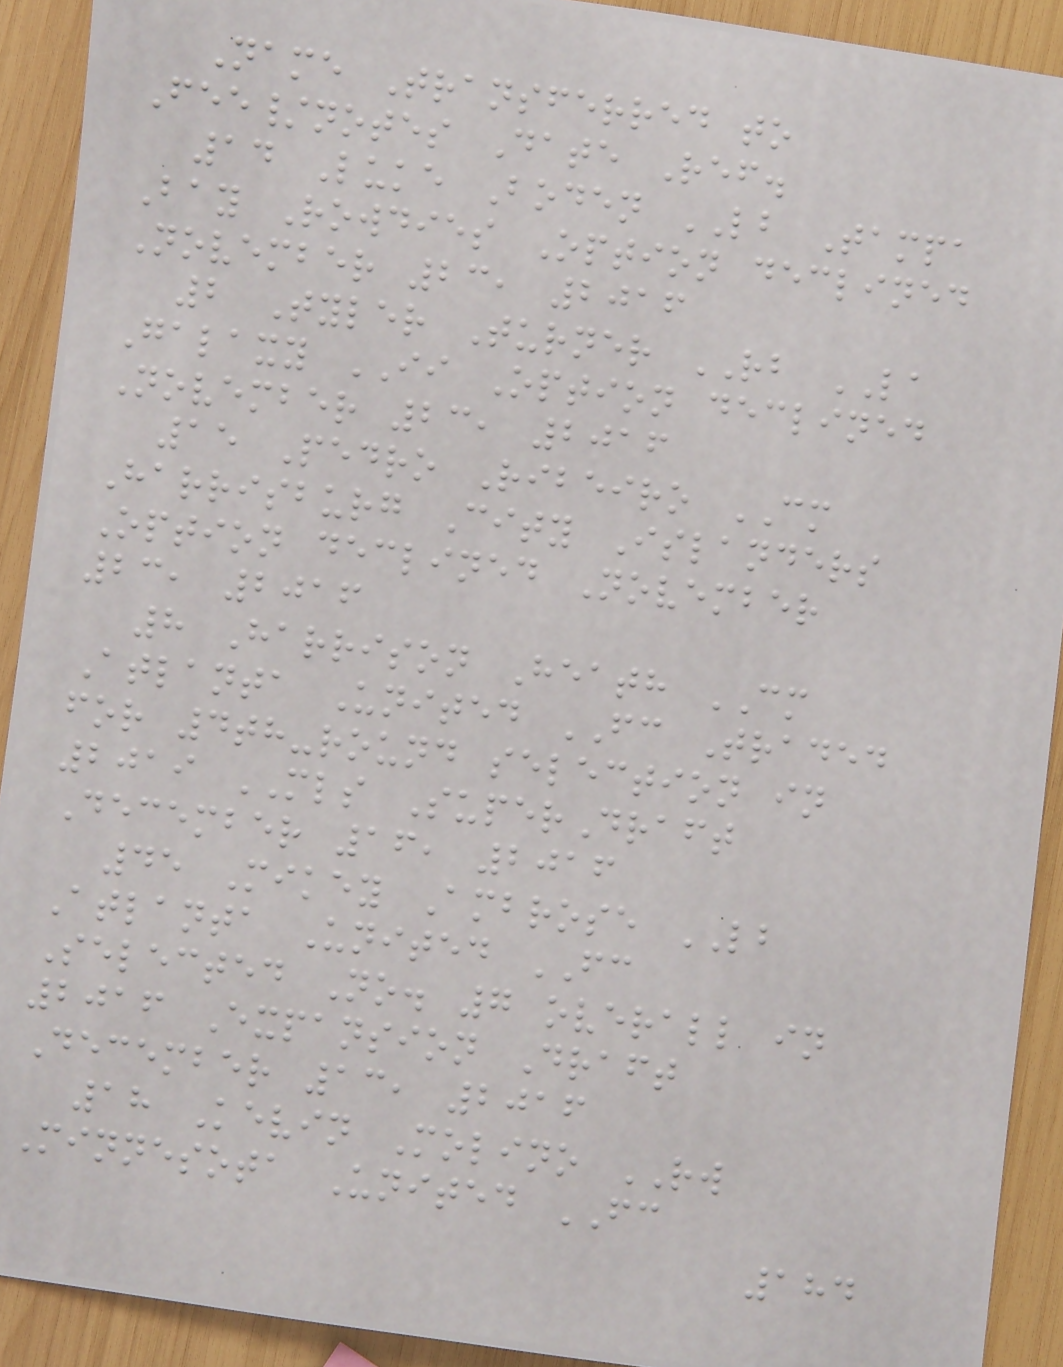Name Transferred to
Fee/notes Date Ref.
14 Luke Boden LB Tampa
Bay Rowdies Option declined
November 23, 2016
2 Tyler Turner RB LA
Galaxy II Option declined
November 23, 2016
15 Pedro Ribeiro CM
Harrisburg City Islanders
Option declined November
23, 2016
8 Harrison Heath CM
Atlanta United FC Traded
for 4th-round selection in
2019 MLS SuperDraft
December 16, 2016
45 Mikey Ambrose LB
Atlanta United FC
Selected No. 7 overall in
2016 Expansion Draft
December 13, 2016
18 Kevin Molino RW
Minnesota United FC
184
